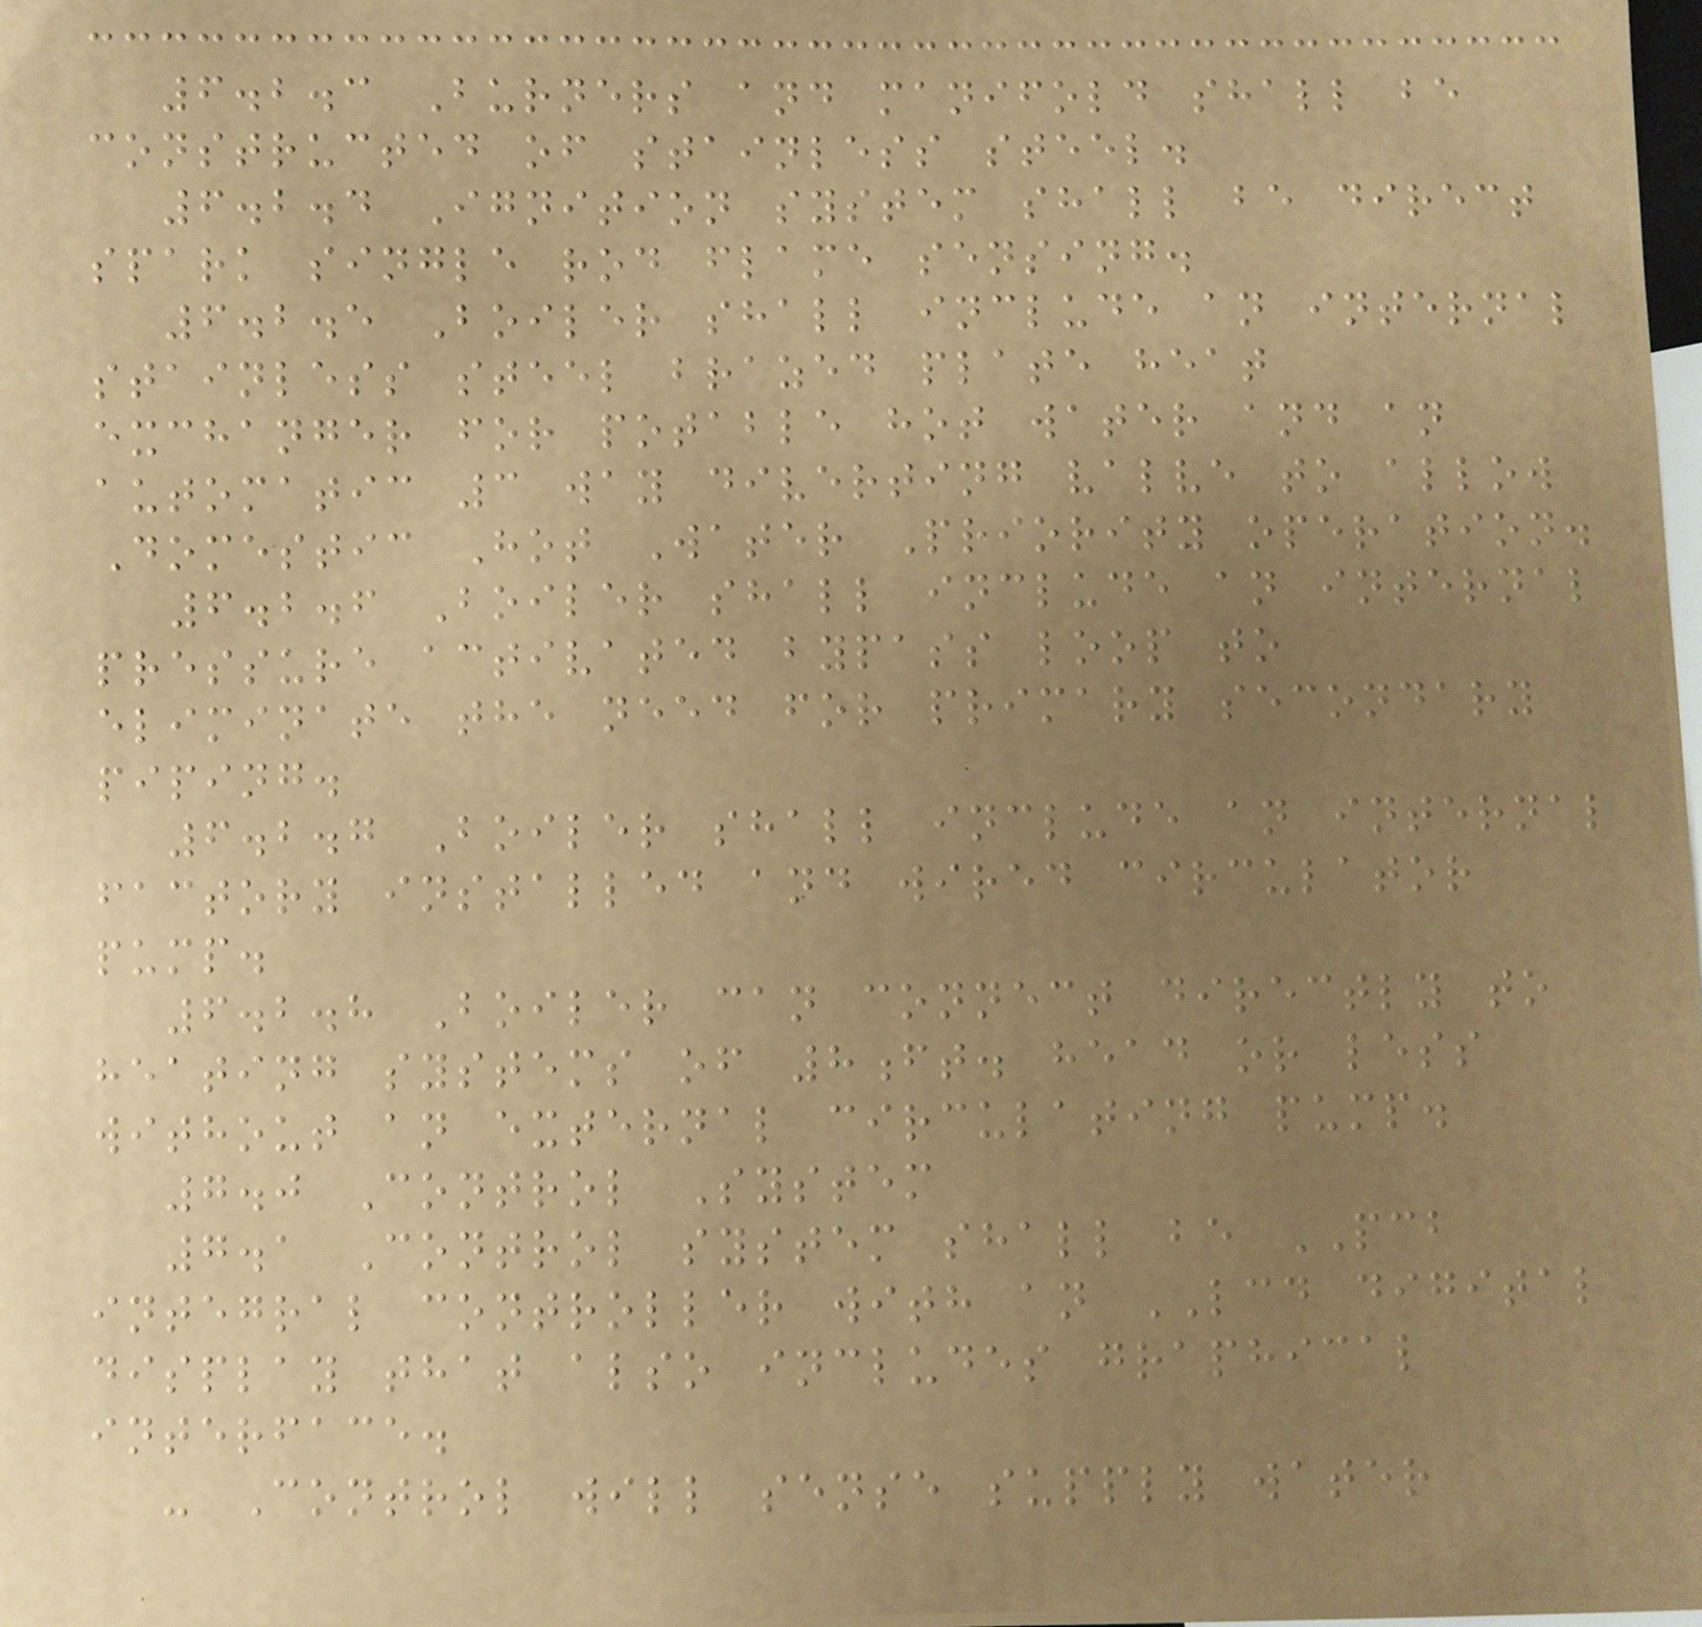6.2.3 Burners and manifold shall be
constructed of stainless steel.
6.2.4 Ignition system shall be direct
spark single rod flame sensing.
6.2.5 Boiler shall include an internal
stainless steel brazed plate heat
exchanger for potable hot water and an
automatic 3 way diverting valve to allow
Domestic Hot Water Priority operation.
6.2.6 Boiler shall include an internal
pressure activated bypass loop to
eliminate the need for primary secondary
piping.
6.2.7 Boiler shall include an internal
factory installed and wired circulator
pump.
6.2.8 Boiler can connect directly to
heating systems of 8ft. head or less
without an external circulating pump.
7.0 Control System
7.1 Control system shall be PCB
integral controller with an LCD digital
display that also includes graphical
interface.
- Control will sense supply water
